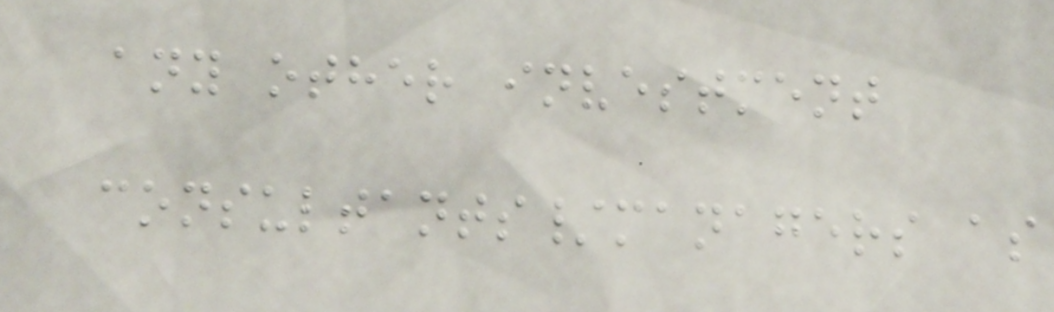any other investment
consultants/managers as
